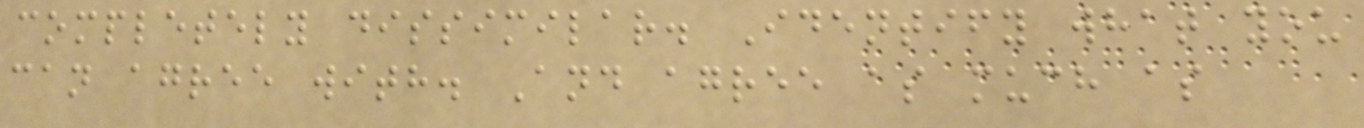completely dissimilar. Identify what you
can agree with. And agree as much as
